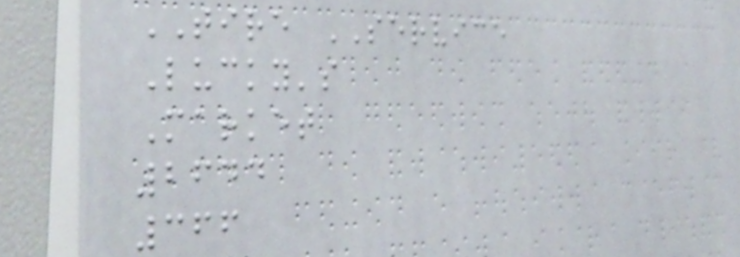TIRE SERVICE
Lucky's
Market
2644
366
